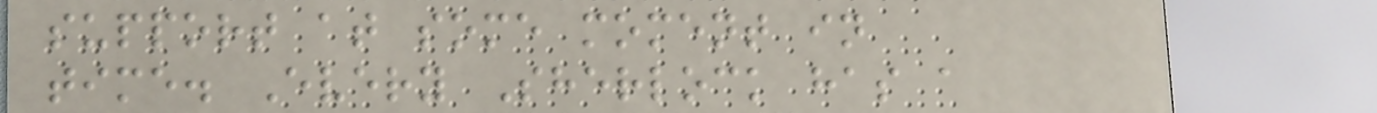support at some moment in
time. Every Sherlock has a
